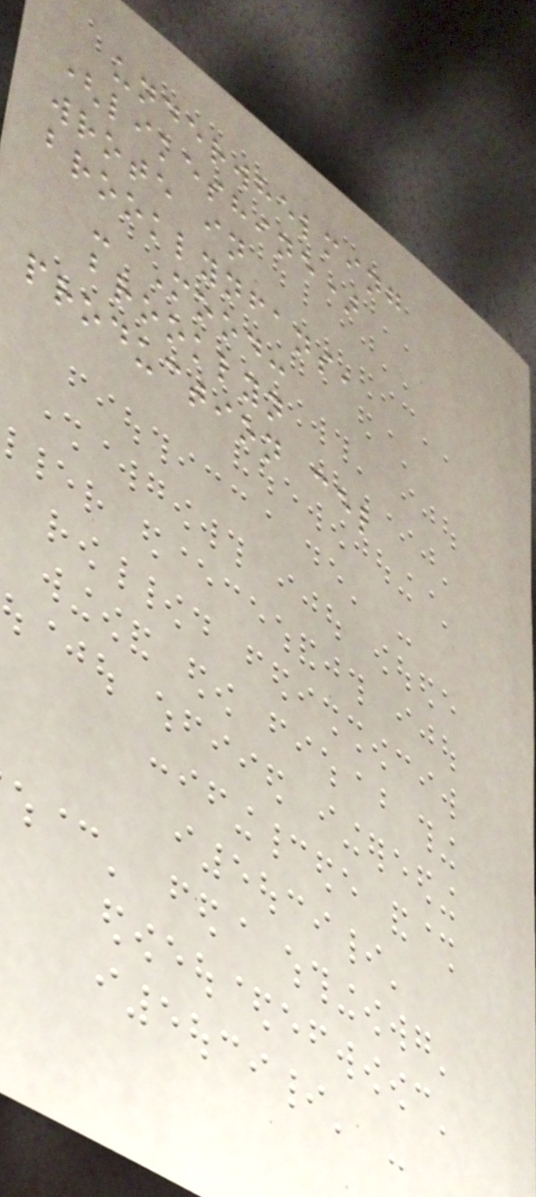underwhelming
(likeshine)
wrote in
brooklynfans,
- Mood:
brooklyn
production cel
